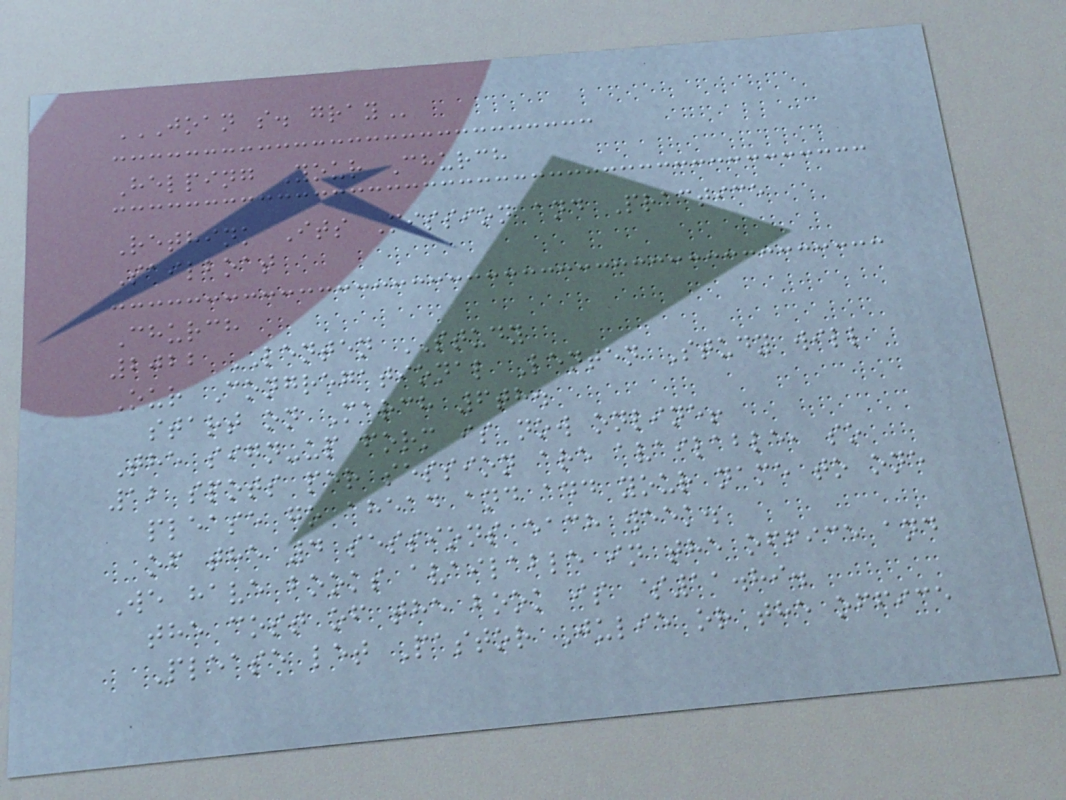JOAN S. GRAY
Helping Your Church
Rethink Its Mission and Practice
Sailboat
Church
2022 LENTEN STUDY
Our Congregational Lenten Study will
start on March 6th.
The sign-up form is now online!
12 spots per session are available, so
please go ahead and add your name to one
of the 4 sessions each week.
We have books available in the office and
the cost of the book is $11.89.
Please let Pastor Julie or the office
